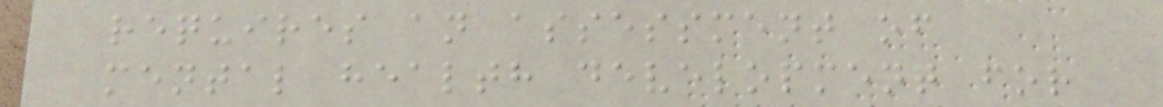requires an assessment of
mental health development for
